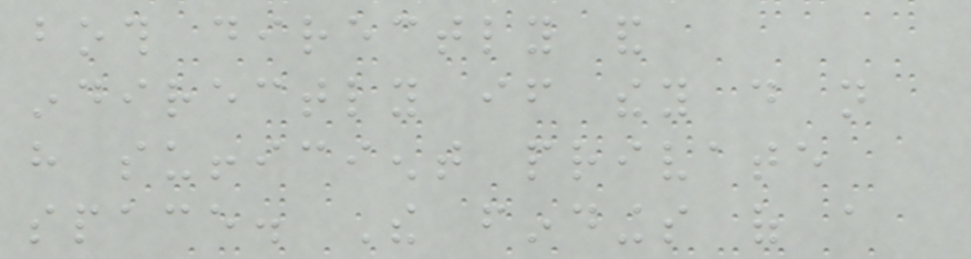both directly and
indirectly if they do not
have sufficient private
space. The findings of a
